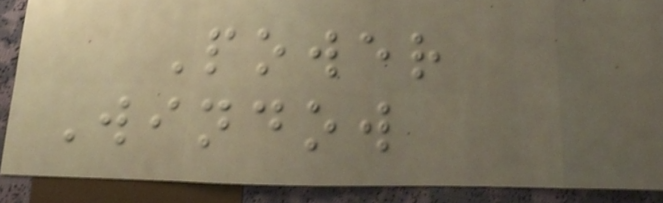Power
Window
